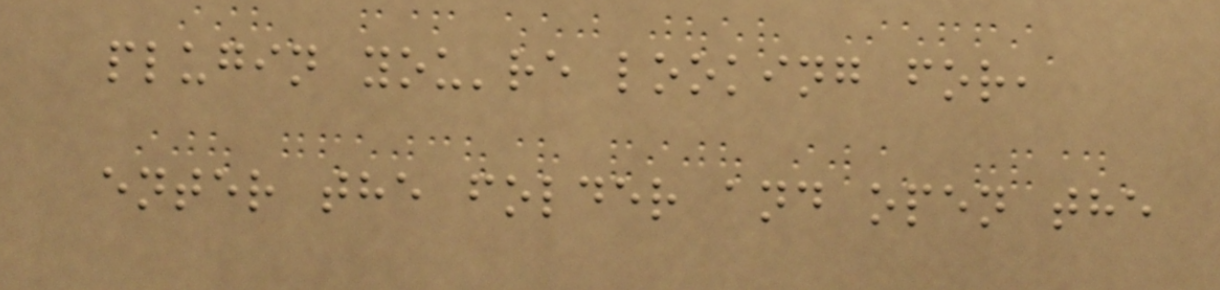plugin you're looking for,
enter the folder and open the
